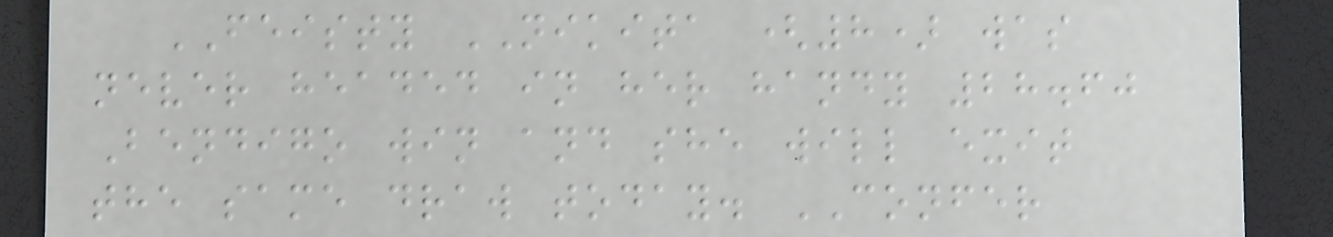FEISTY NIKITA (8) was
never headed in her handy 28.60
Bendigo win and she will exit
the same draw today. CONFER
